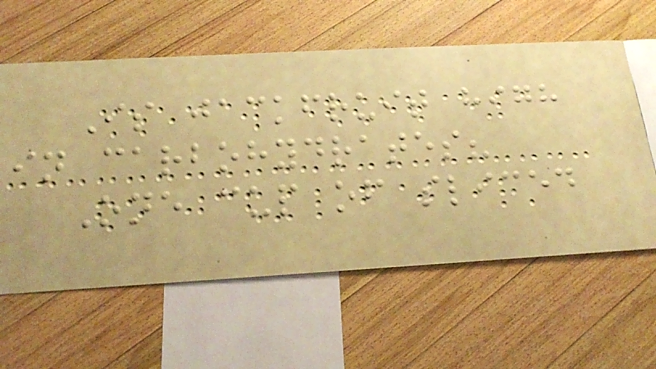Is jackfruit high
in carbohydrates?
One cup of sliced
